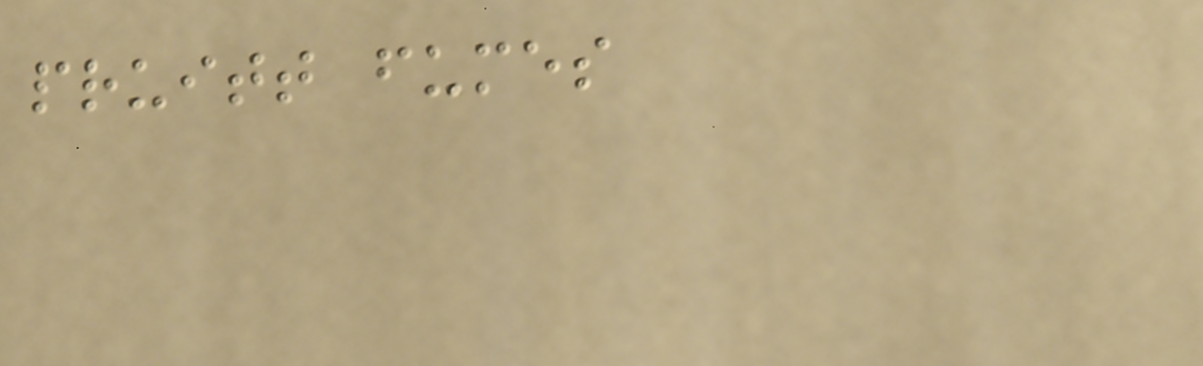pruitt fumes
